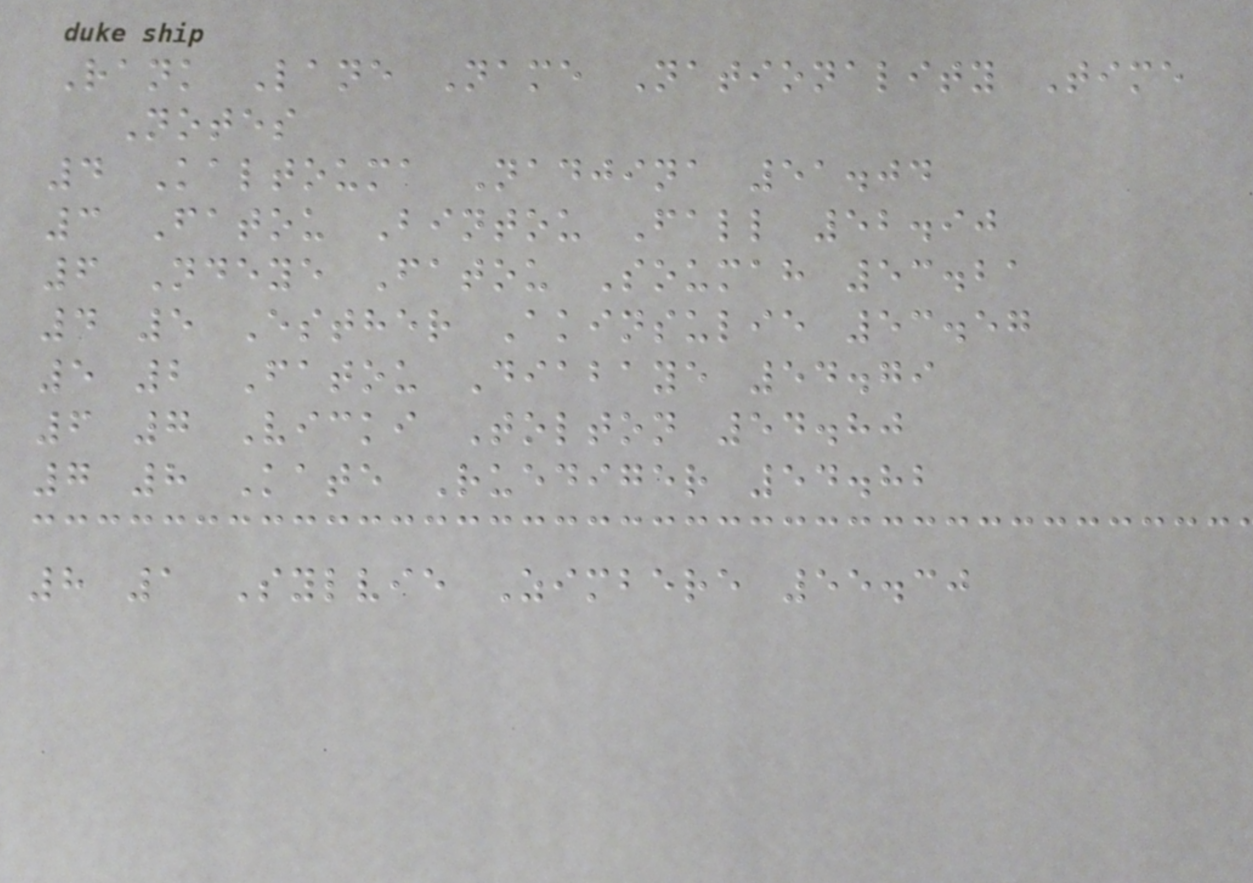Rank Lane Name Nationality Time
Notes
4 Kaltouma Nadjina 51.04
3 Fatou Bintou Fall 52.90
6 Ndeye Fatou Soumah 53.21
4 5 Esther Akinsulie 53.57
5 2 Fatou Diabaye 54.79
6 7 Vicki Tolton 54.80
7 8 Kate Ruediger 54.82
8 1 Sylvie Zimbere 55.30
